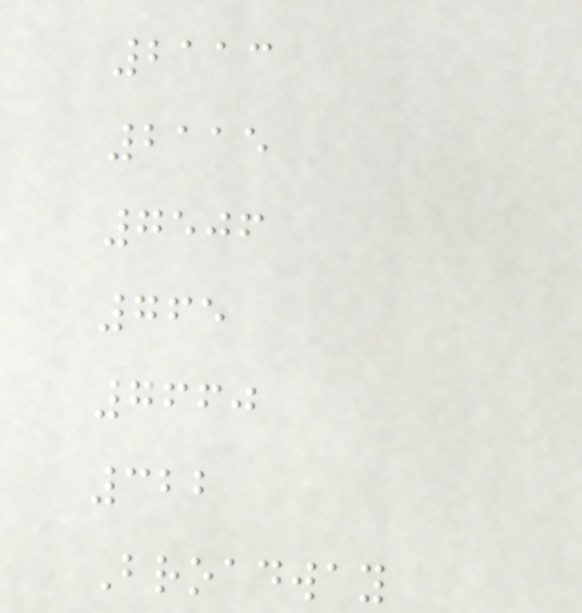2113
2115
7506
765
7660
322
Broadway
